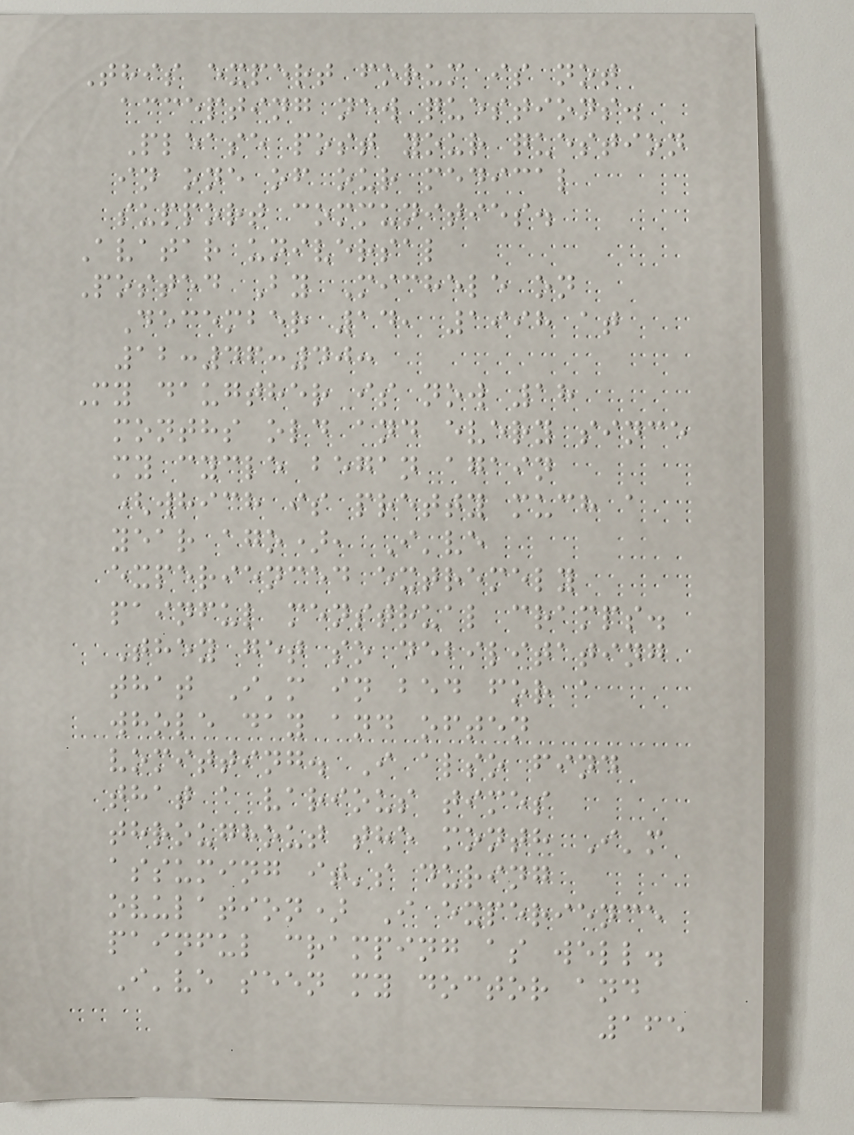This expert forum is not
accepting new questions.
Please post your question
in one of our medical
support communities.
Avatar universal
Posted By Michele on
December 14, 1998 at
12:46:40:
My daugther is now 18
months old and every since
my cycle began again
(which is pretty much a
year ago), I've
experienced extremely
painful menstrual cramps.
They get so debilitating
that I'm in bed for a
whole day and often
vomitting. I also find
that a various times
throughout the month I'm
assuming it's during
ovulation) I experience
painful cramping as well.
I've seen my doctor and
165
